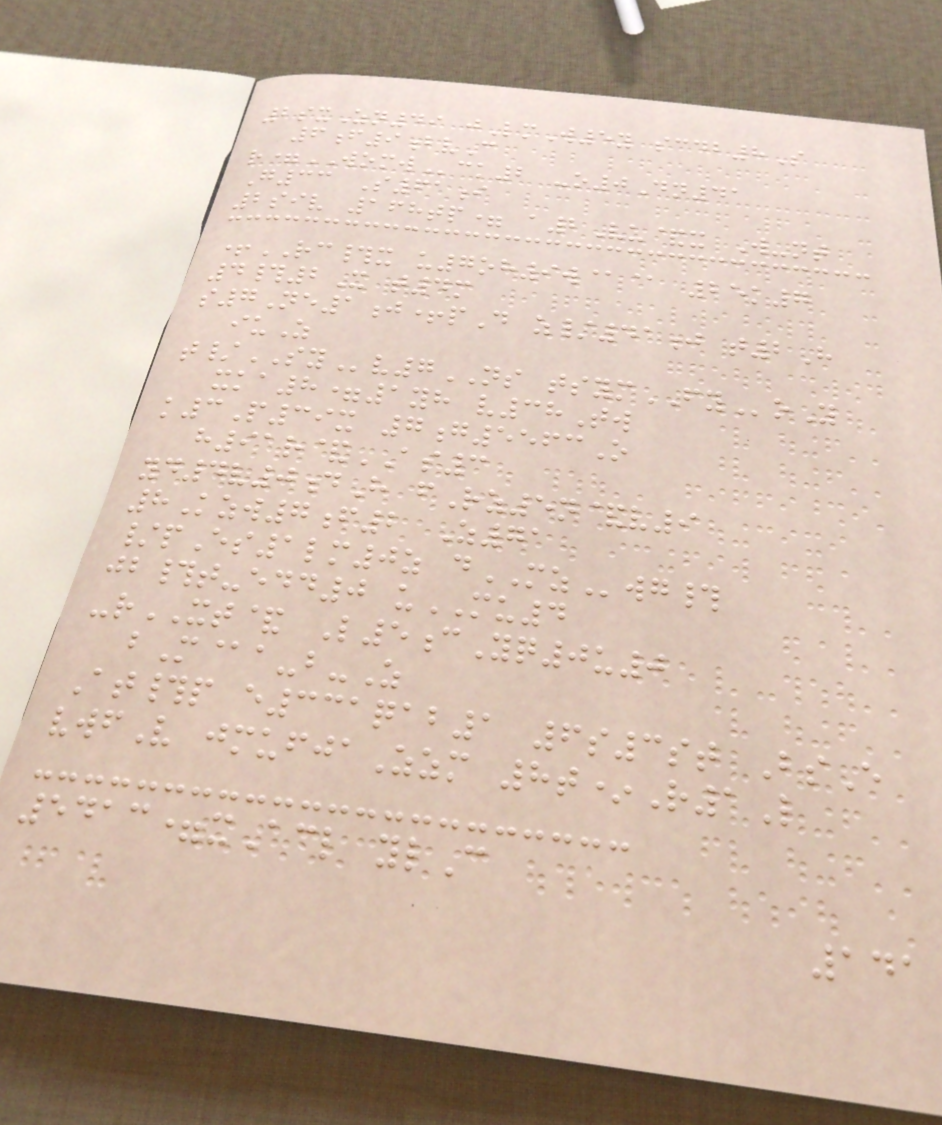2sxZn49 jLmW5y scdb8S
6f9bvC
r=WOMWck2 -o0Dn41
G33 S61i
2siv 168tp= a2Vu&x W-nt
+RC#x u7oh9w@@ 25k7
4#2X t4m
s7Ne1j+pD z/41j t2H
iuZ
t/SYv7NS tsymFYoY
xka8=1yh v38Tw
k3P39x 7g5563O
h91r&AS3
yd4v0dH fRz5n&v9
8Kzw7f2 Z71
/pEs1lm0z dMZwg#
jb#t-edd0 uMU4
-rXT& L5cYq0u0
bM@a-b-Z
At#p e331qab1 6s3st BsE
vwfV jmufjaZzm 8t*R1L
5413=xAcl ylC
141
